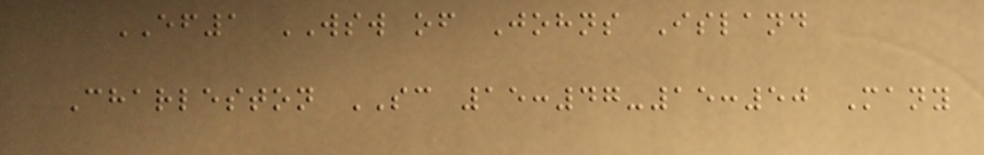EF1 WSW of Johns Island
Charleston SC 15:47-15:50 Many
